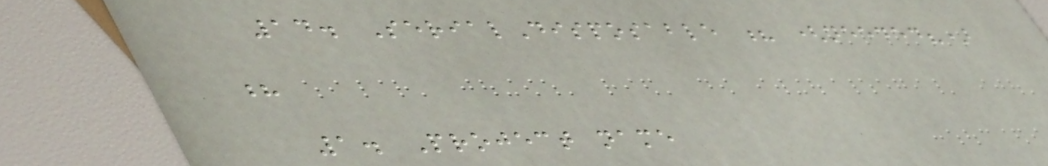14. SerialDisposable ? (needed?)
?
1. Project name
